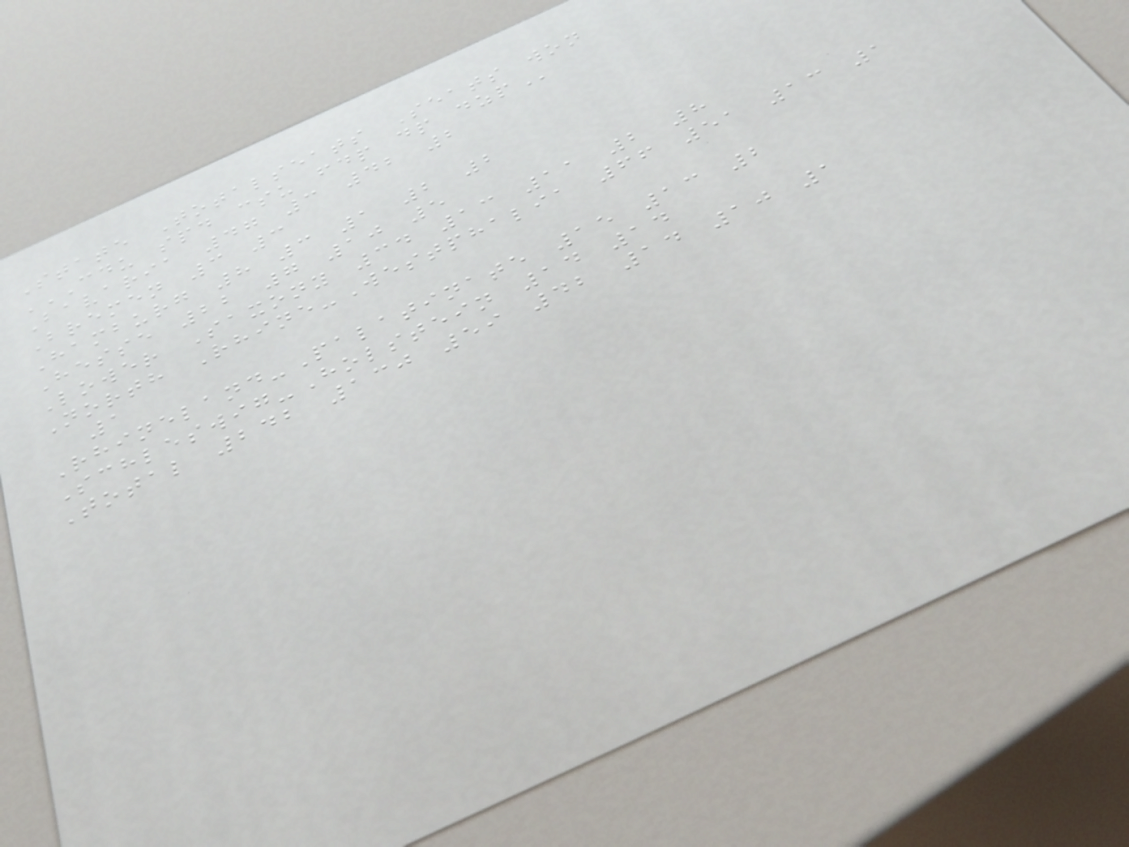State Totalseats Seats won
CDU SPD CSU FDP DP DZP
Bavaria 47 3 42 2
Bremen 3 3
Hamburg 8 3 1 2 2
Hesse 22 7 10 5
Lower Saxony 34 13 11 2 8
North Rhine-Westphalia 66 51 13 1
1
Rhineland-Palatinate 15 13 2
Schleswig-Holstein 14 14
Total 242 130 59 42 14 10 1
